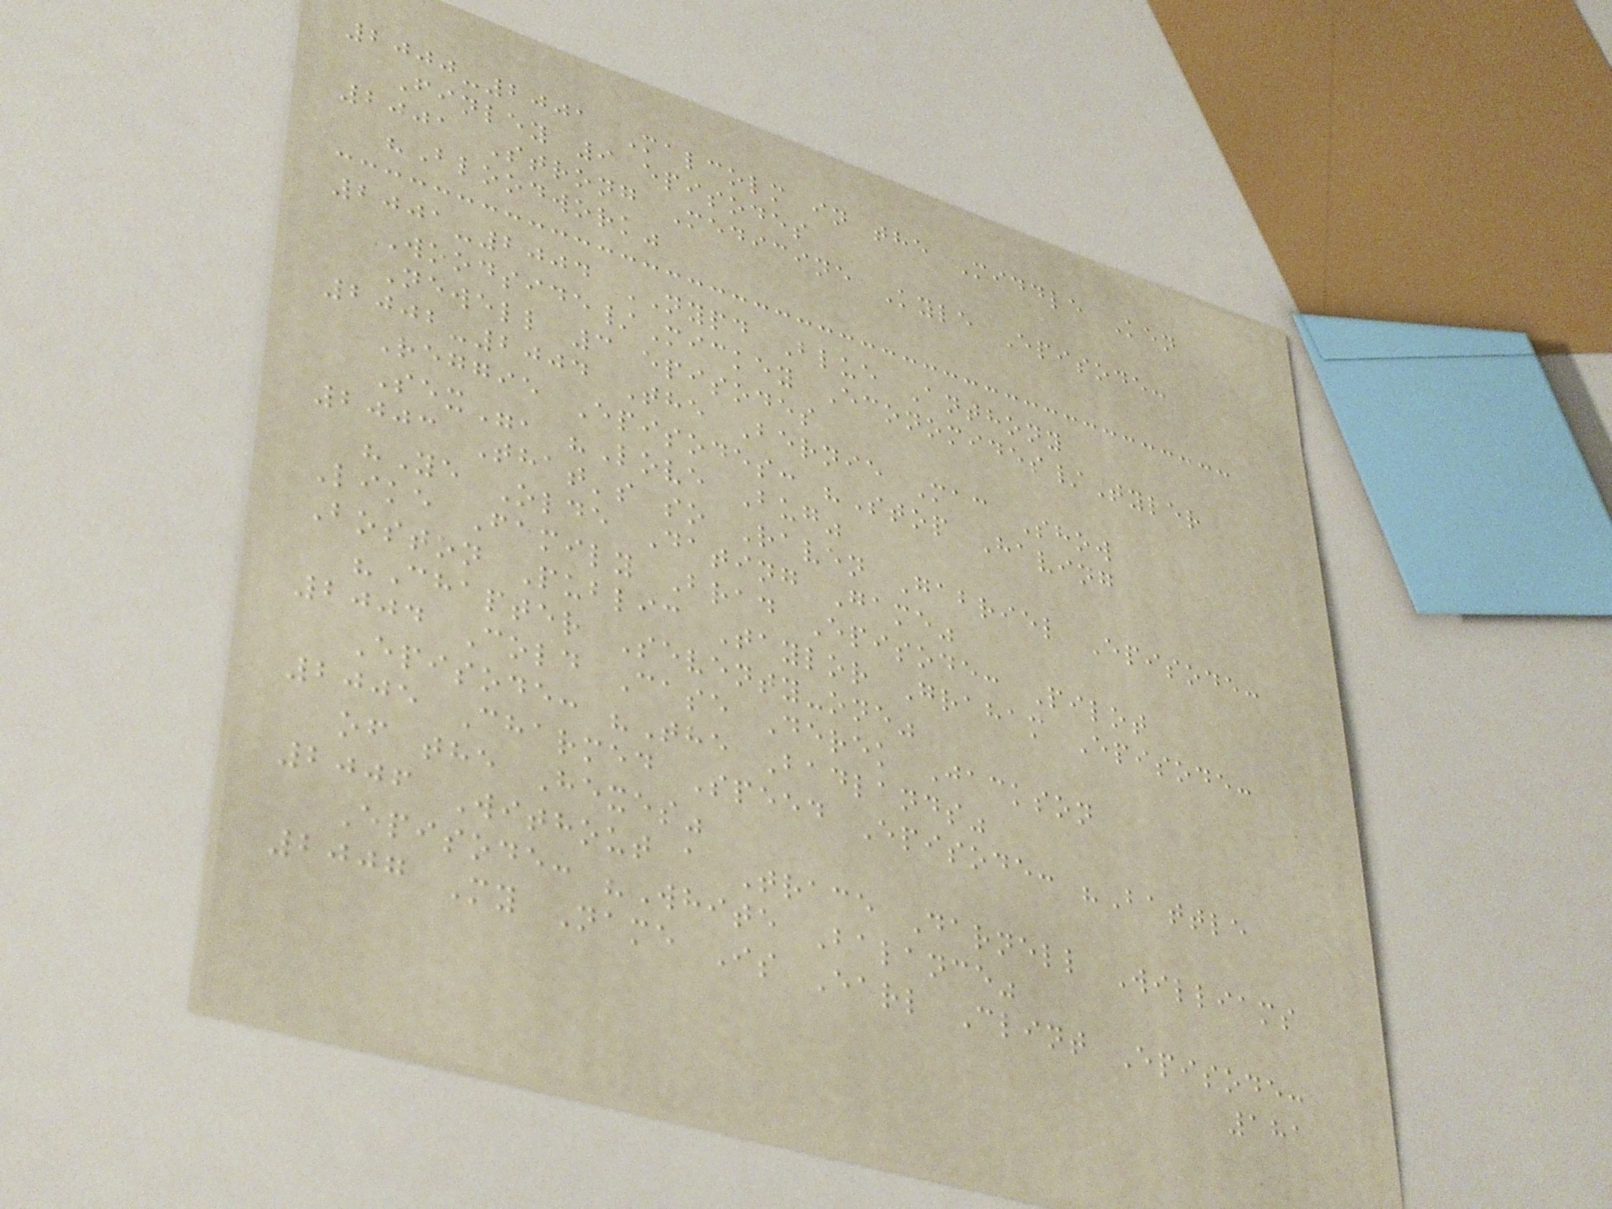2000-2001 Malcolm in the Middle Ken
Finley 9 episodes
2001 Strong Medicine Kyle Episode:
"Bloodwork"
2001-2004 NYPD Blue Anthony
Woodside/Mickey Economides/Tyler
Newell 3 episodes
2002-2004 The Bernie Mac Show
Reggie Episodes: "Stop Having
Sex", "Love Bug"
2003 That's so Raven Gabriel Episode:
"Ye Olde Dating Game"
Like Family Brad Episode: Pilot
Boston Public Taylor Graham Episode:
"Chapter Seventy-one"
2004 Cold Case Derek Jackson
Episode: "The Badlands"
2005 Charmed Speed Episode: "Battle
of the Hexes"
2006 Without a Trace Darnell Williams
Episode: "White Balance"
2007 My Name Is Earl Clint Episode:
181
